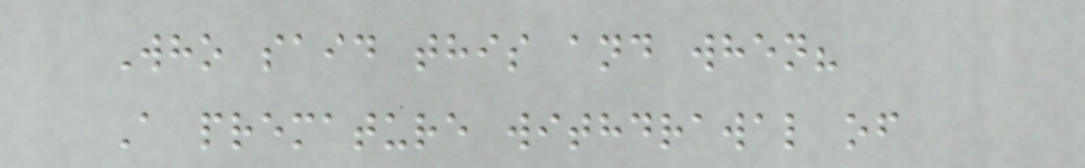Who said this and when?
A premature withdrawal of
